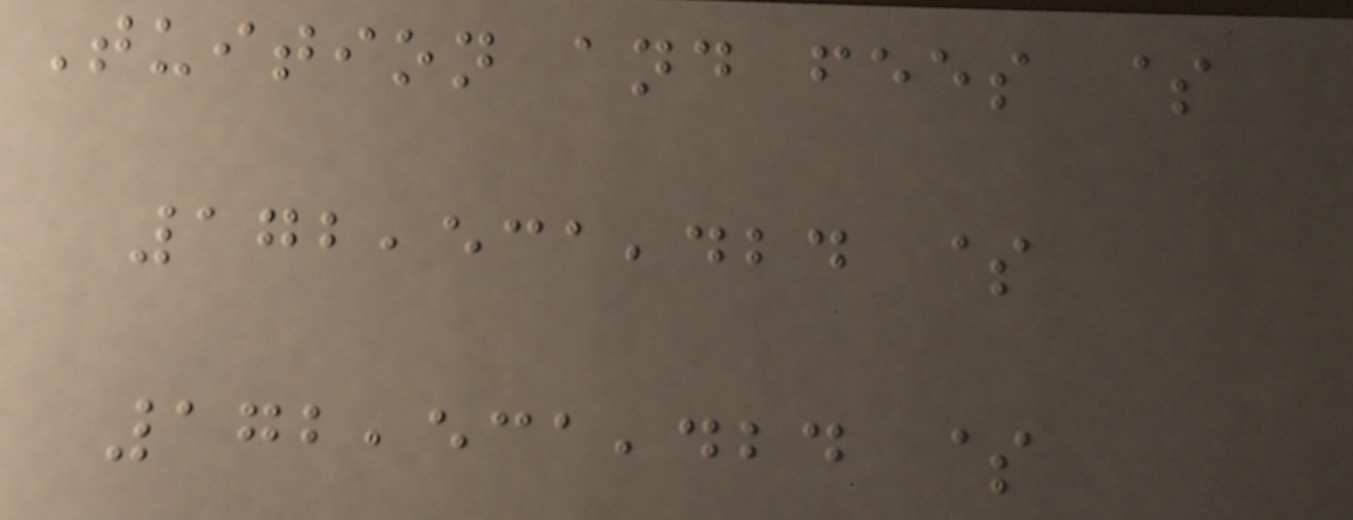Tuition and fees $
172,531,424 $
172,531,424 $
